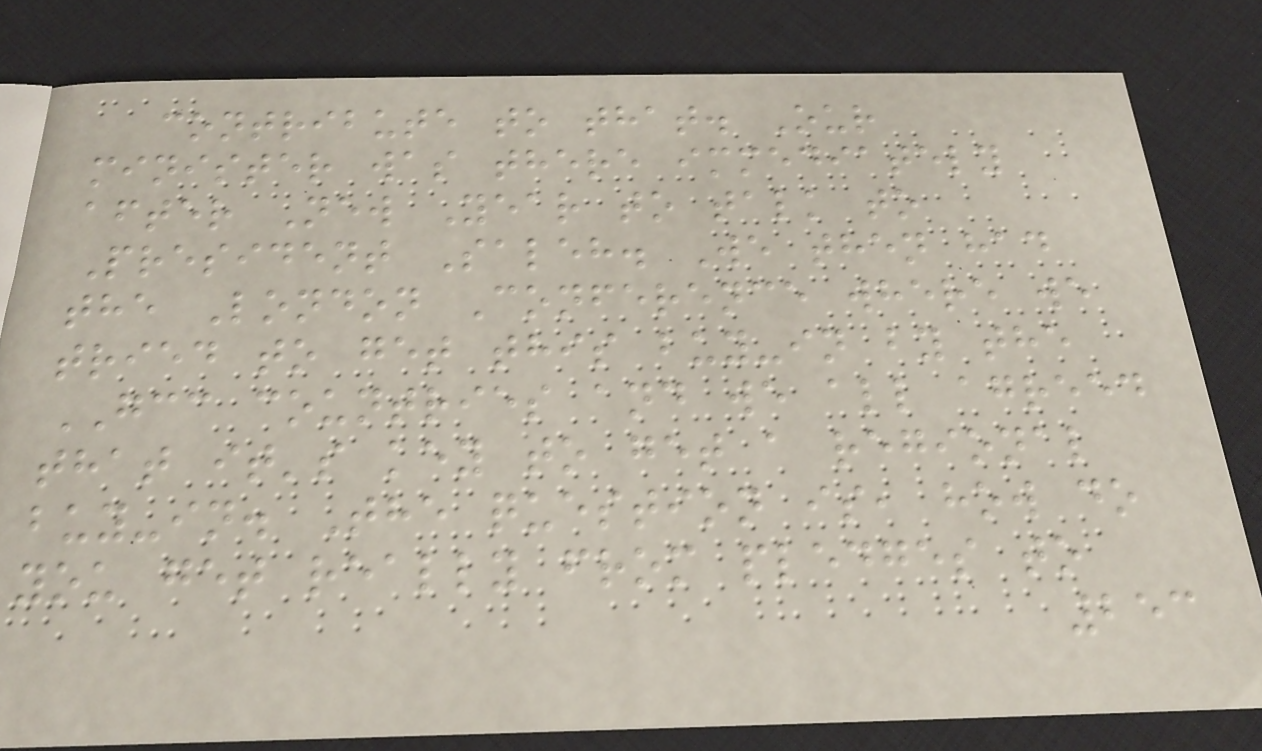contribute to that. Our
minister was there immediately
after New Year to talk to
President Saleh. We then had
the London Conference where we
tried to get this buy-in by the
GCC countries and we all agreed
that it's key to get a regional
buy-in. The question is, how do
you get really from pledges to
253
